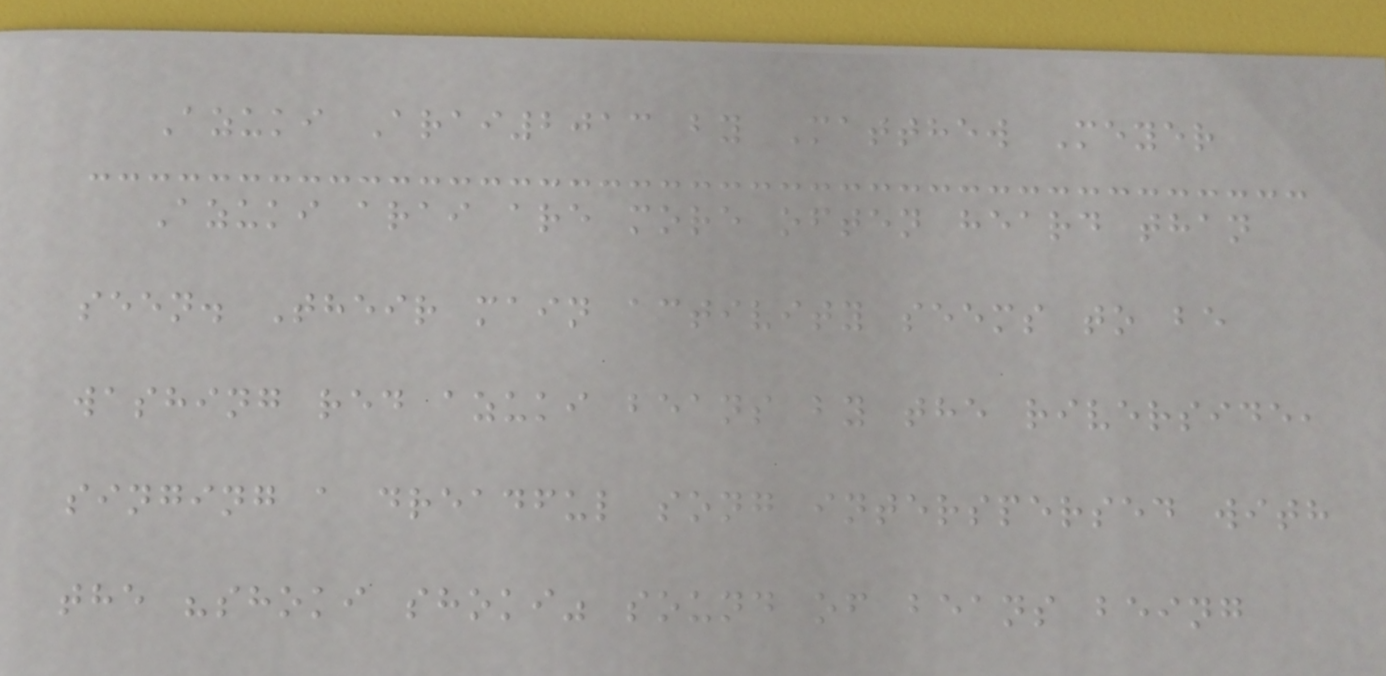Azuki Arai2013 by Matthew Meyer
Azuki arai are more often heard than
seen. Their main activity seems to be
washing red azuki beans by the riverside,
singing a dreadful song interspersed with
the "shoki shoki" sound of beans being
